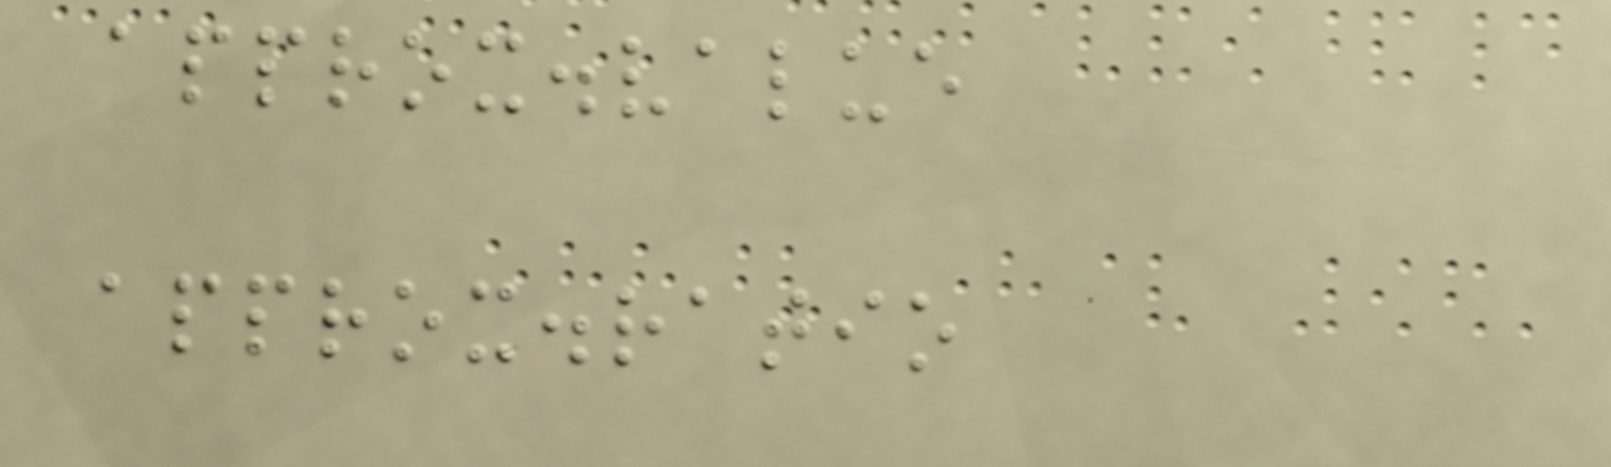approx.value
approx.ratio
